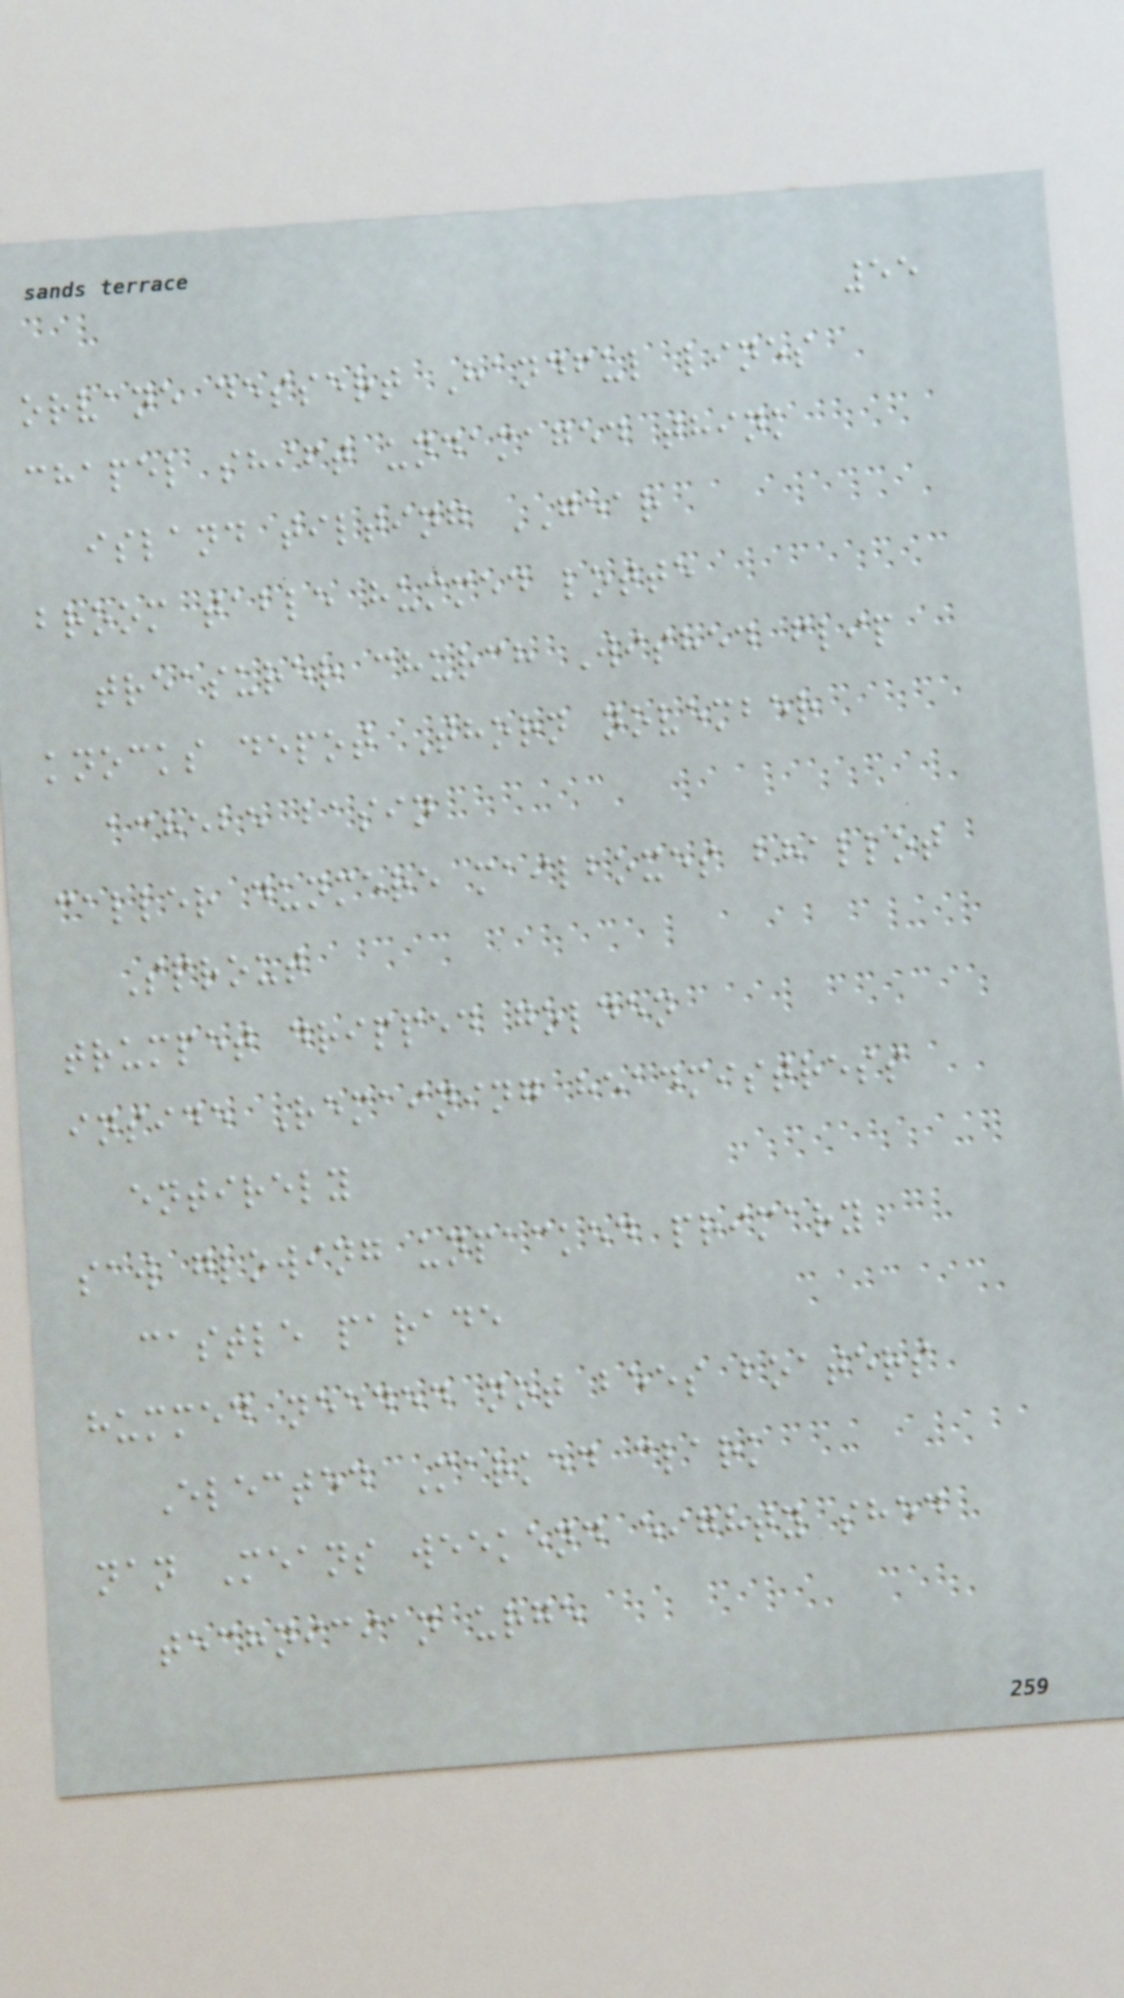55
orvane dessert Handful lines
chapel shift undamaged think
island tilting GEAR
broom table hummed lotte
treasurer church Wished flip
knocks depot Thorn november
achebe basin
caller dunmere mailboxes bhallot
Sprout
trumpet dripped golden
inside Remaining headmistress
entirely
saw glowing unpacked primary
castle parade
hummed needed not bees boaters
Elected Marked clark
nan Means weekend eighty shed
technician urge
